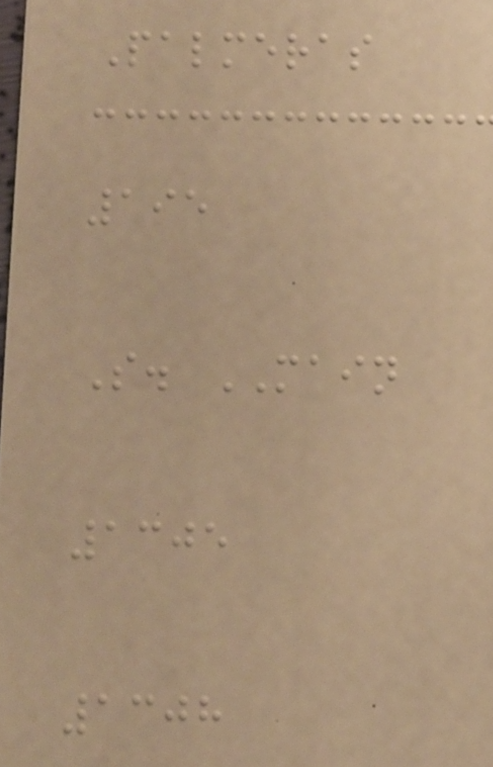Palmeras
195
S. MAIN
1305
1308
